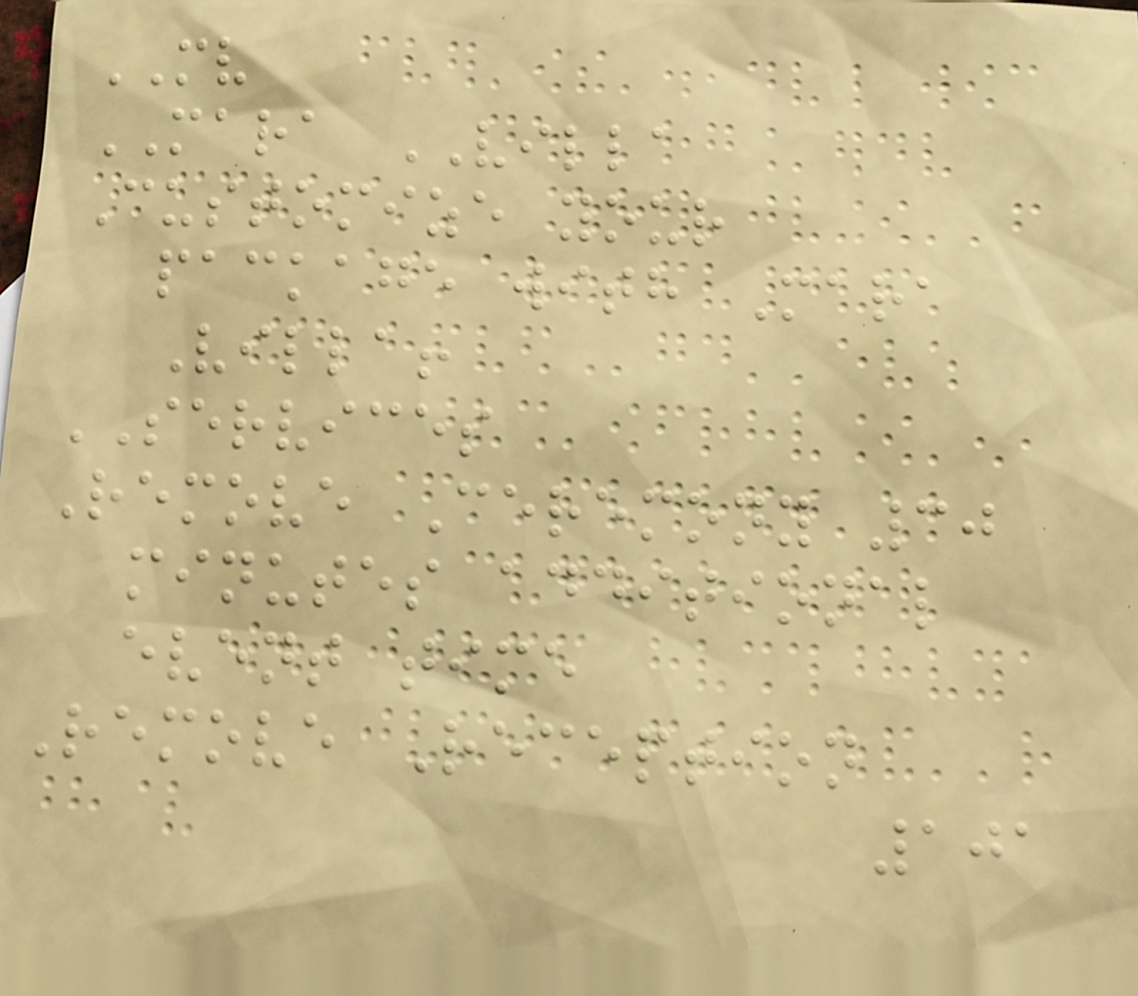MV
MARA VILLA
Customize your
package with Mara
Villa!
SERVICES
Remove Ceremony 30
minutes additional
event time
Remove Reception
101
